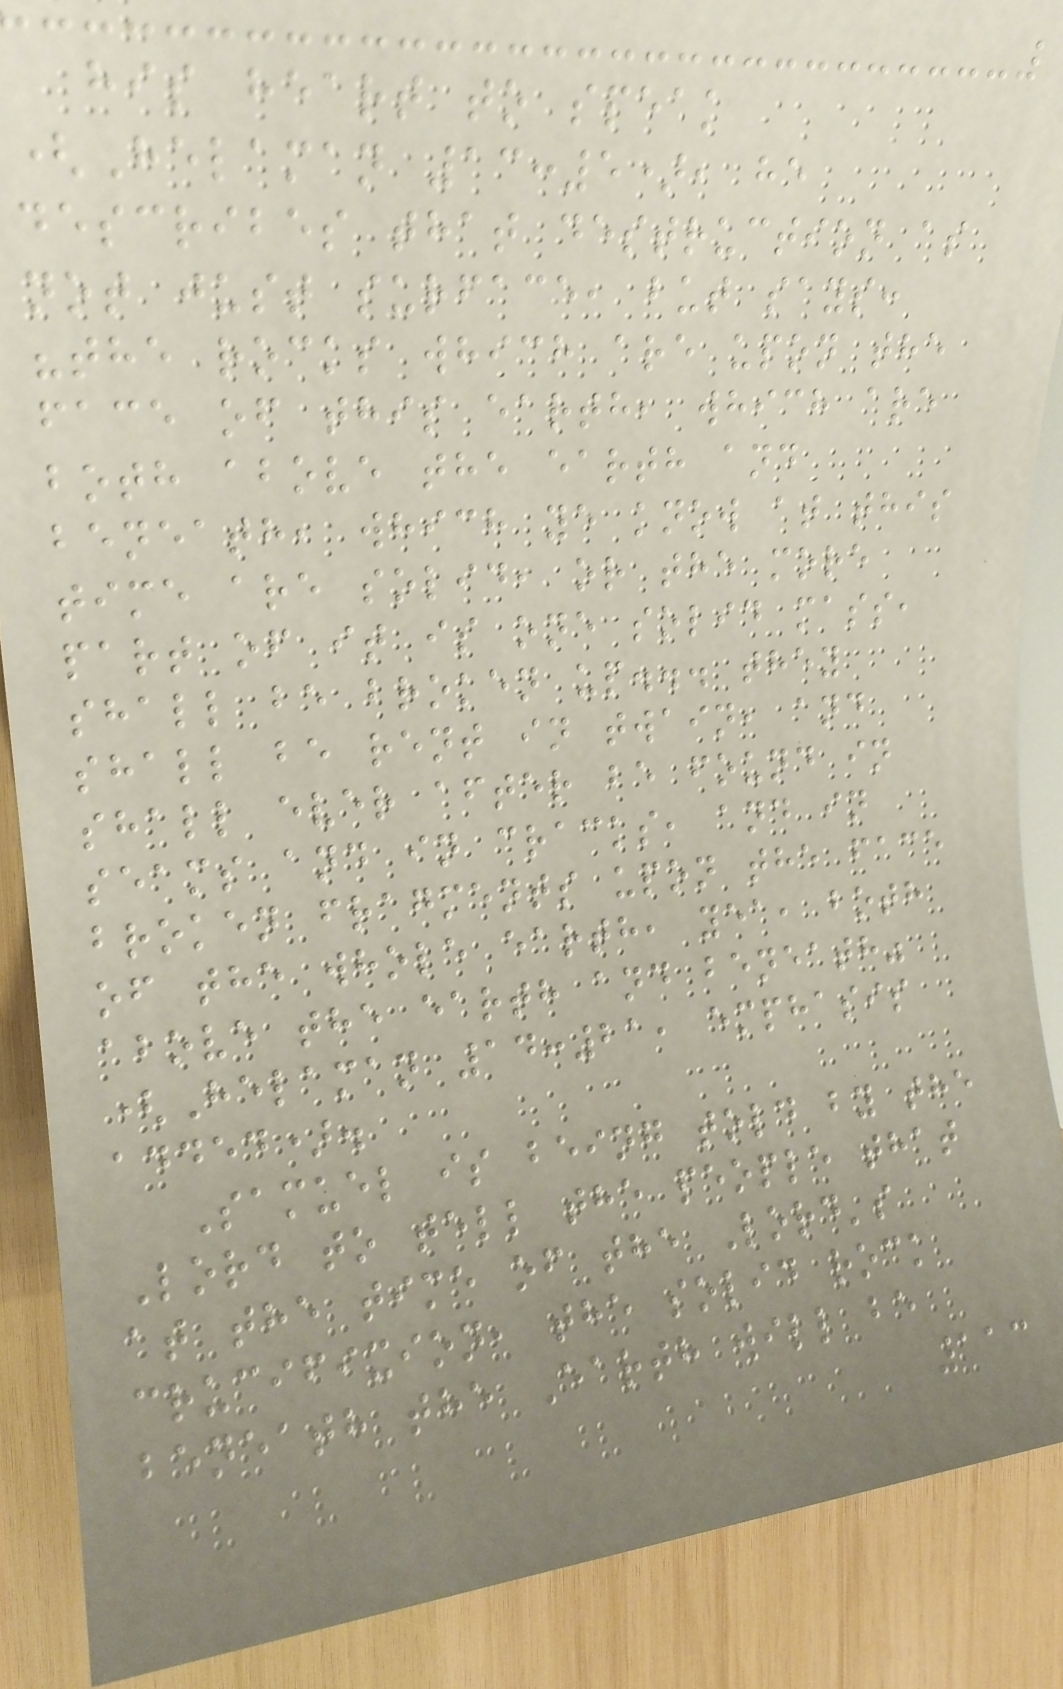his heart to speak
(Helaman 13:5), he
describes that destruction as
not just surface, but says:
"the rocks which are upon the
face of this earth, which are
both above the earth and
beneath, which ye know at this
time are solid, or the more
part of it is one solid mass,
shall be broken up... they
shall be rent in twain, and
shall ever after be found in
seams and in cracks, and in
broken fragments upon the face
of the whole earth, yea, both
above the earth and beneath"
(Helaman 14:21, emphasis
added).
Samuel is being told by the
Lord to tell the people that
at the time of the Lord's
crucifixion, the solid rock
beneath the Earth will be
113
